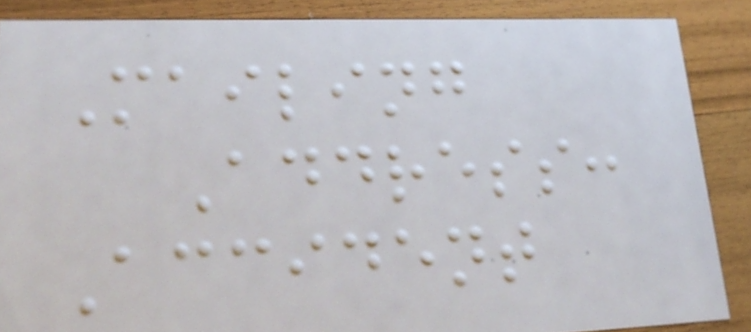Mailing
Address:
Accident
